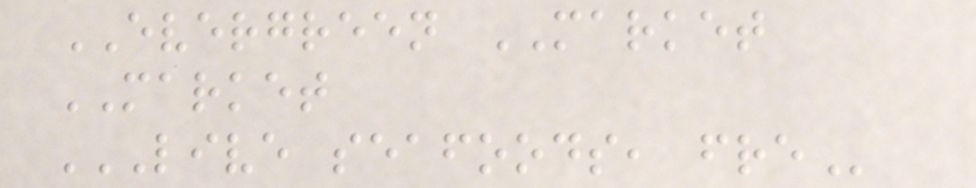EVERGREEN MARKET
MARKET
LIVE SEAFOODS, FRE
